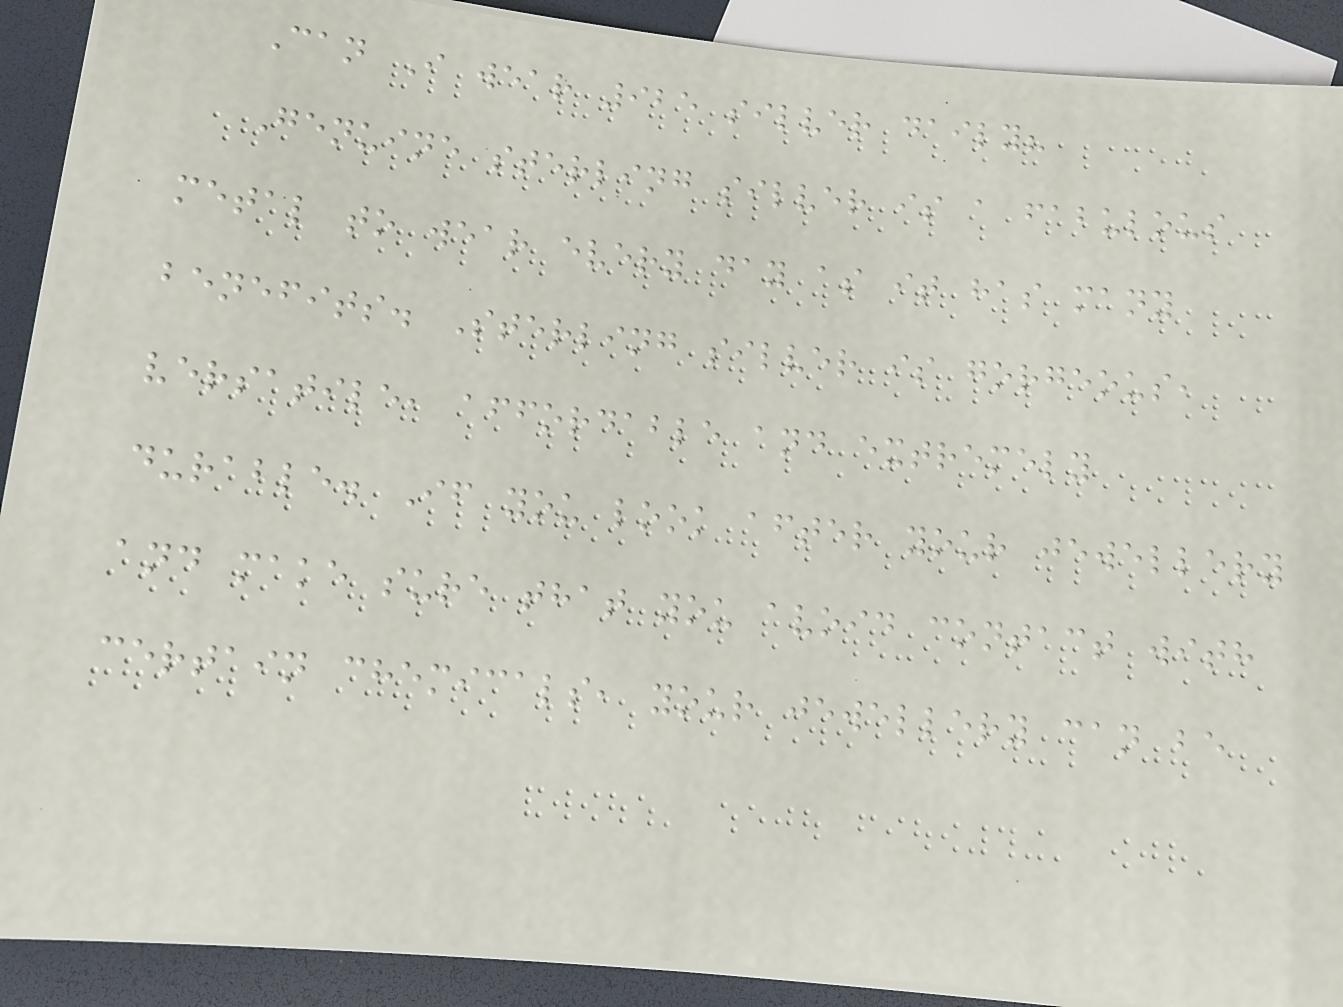Can I wear 925 silver daily?
Genuine sterling silver is a fabulous
metal to wear every day as it has many
benefits. Sterling silver is gorgeous,
versatile, affordable and extremely
durable. If you look after your jewellery
and make sure that you avoid contact with
certain chemicals, your jewellery can be
